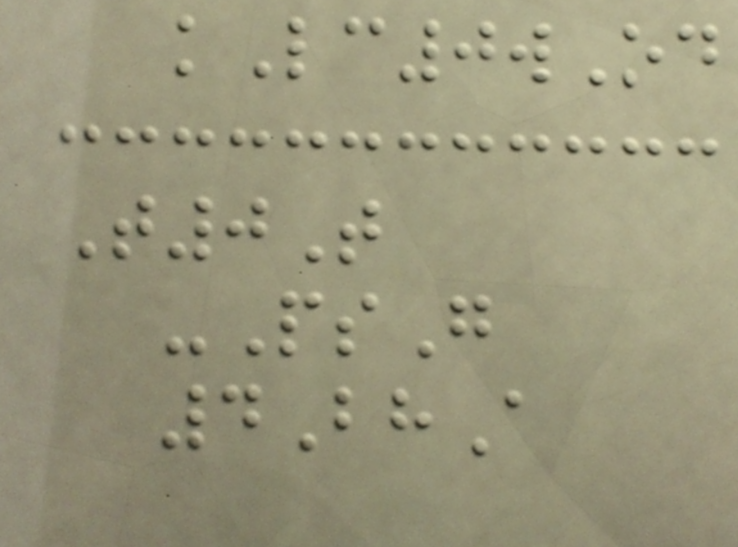kLc0wOd
T0T
-PsG
4BhA
